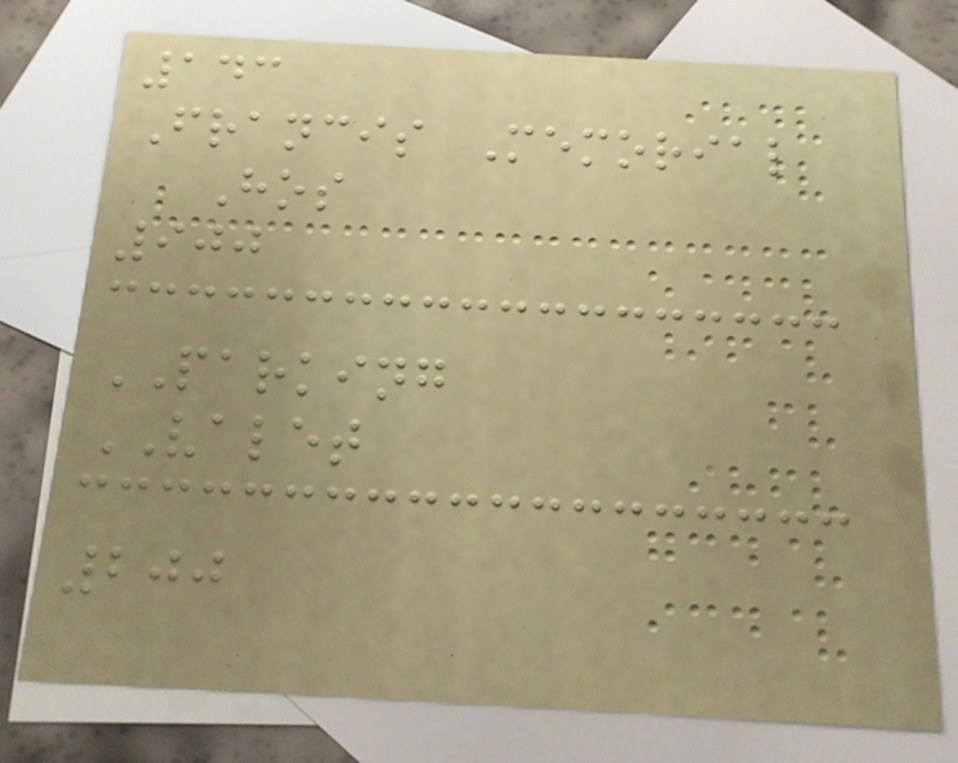143
Francis Memorial
Hos
900
PARKING
VALET
200
